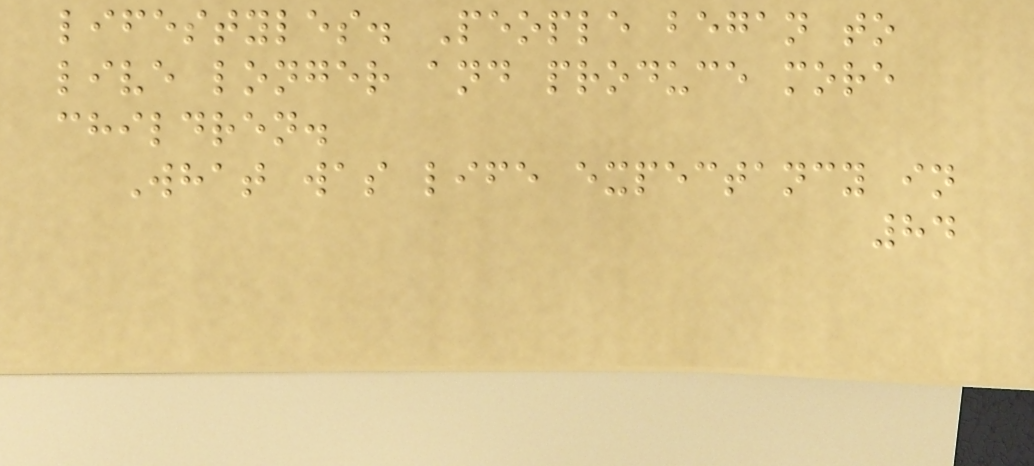lifestyles. People began to
live longer and produce more
children.
What was life expectancy in
84
